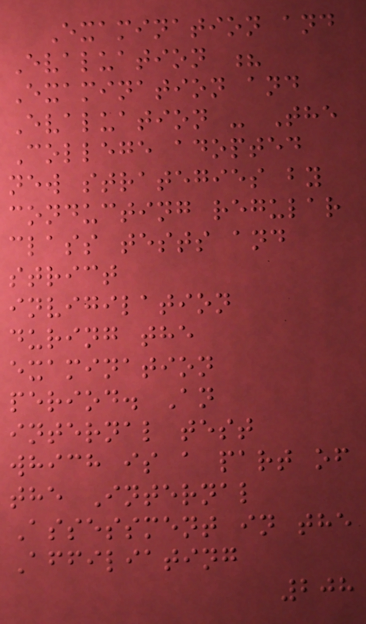Examination and
Evaluation ?
Examination and
Evaluation - The
College adopted
new strategies by
conducting regular
class tests and
strict
invigilation
during the
examination
period. An
internal test
which is a part of
the Internal
Assessment in the
Affiliating
208
